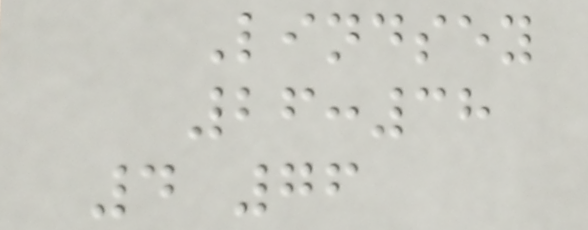Lindsey
26:38
4 76
